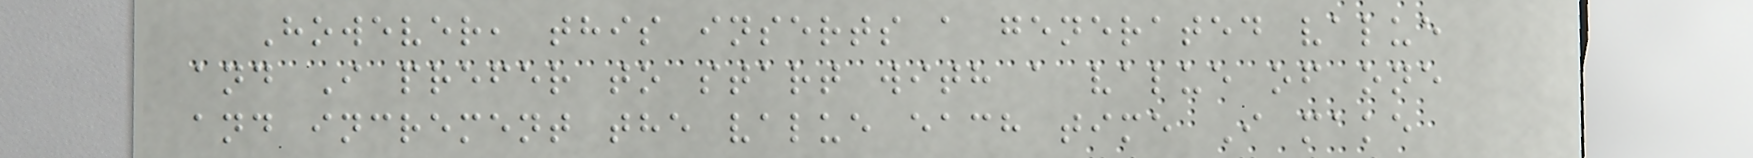However, this inserts a generated value
and I prefer to start with a value of one
and increment the value each time I make
